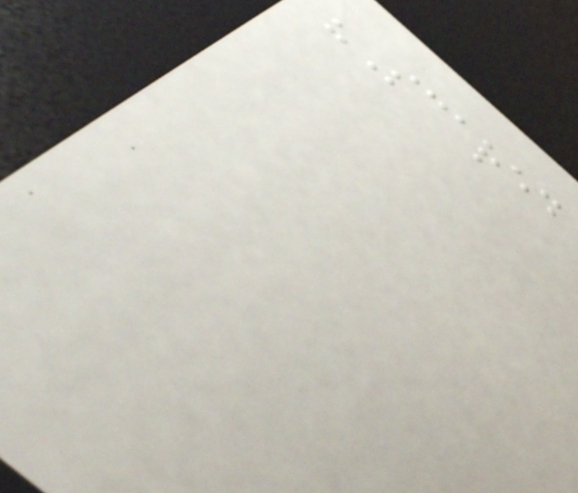"Scared
